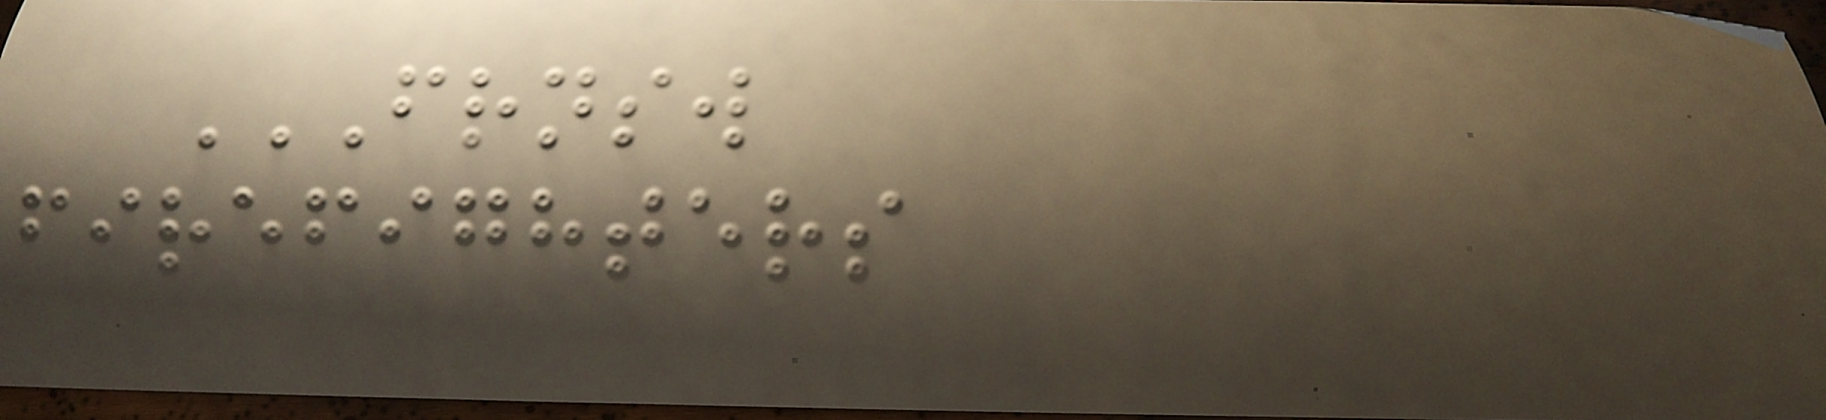FRNSW
FIREFIGHTERS
